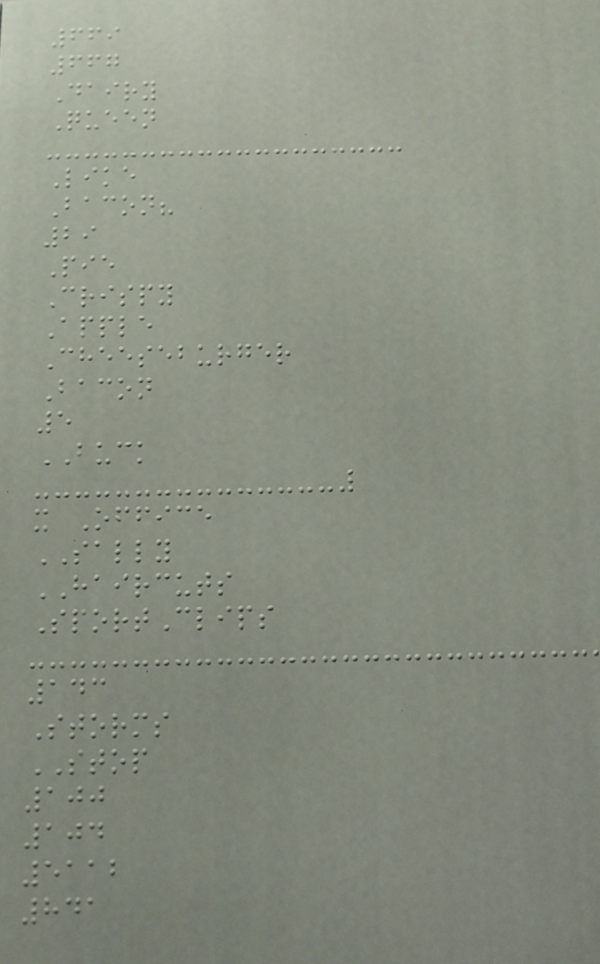669
667
Dairy
Queen
Like
Bacon?
29
Pie
Crispy
Apple
Cheeseburger
Bacon
5
BUCK
x Office
SALLY
HAIRCUTS
SportClips
143
Storms
STOP
100
104
5112
841
